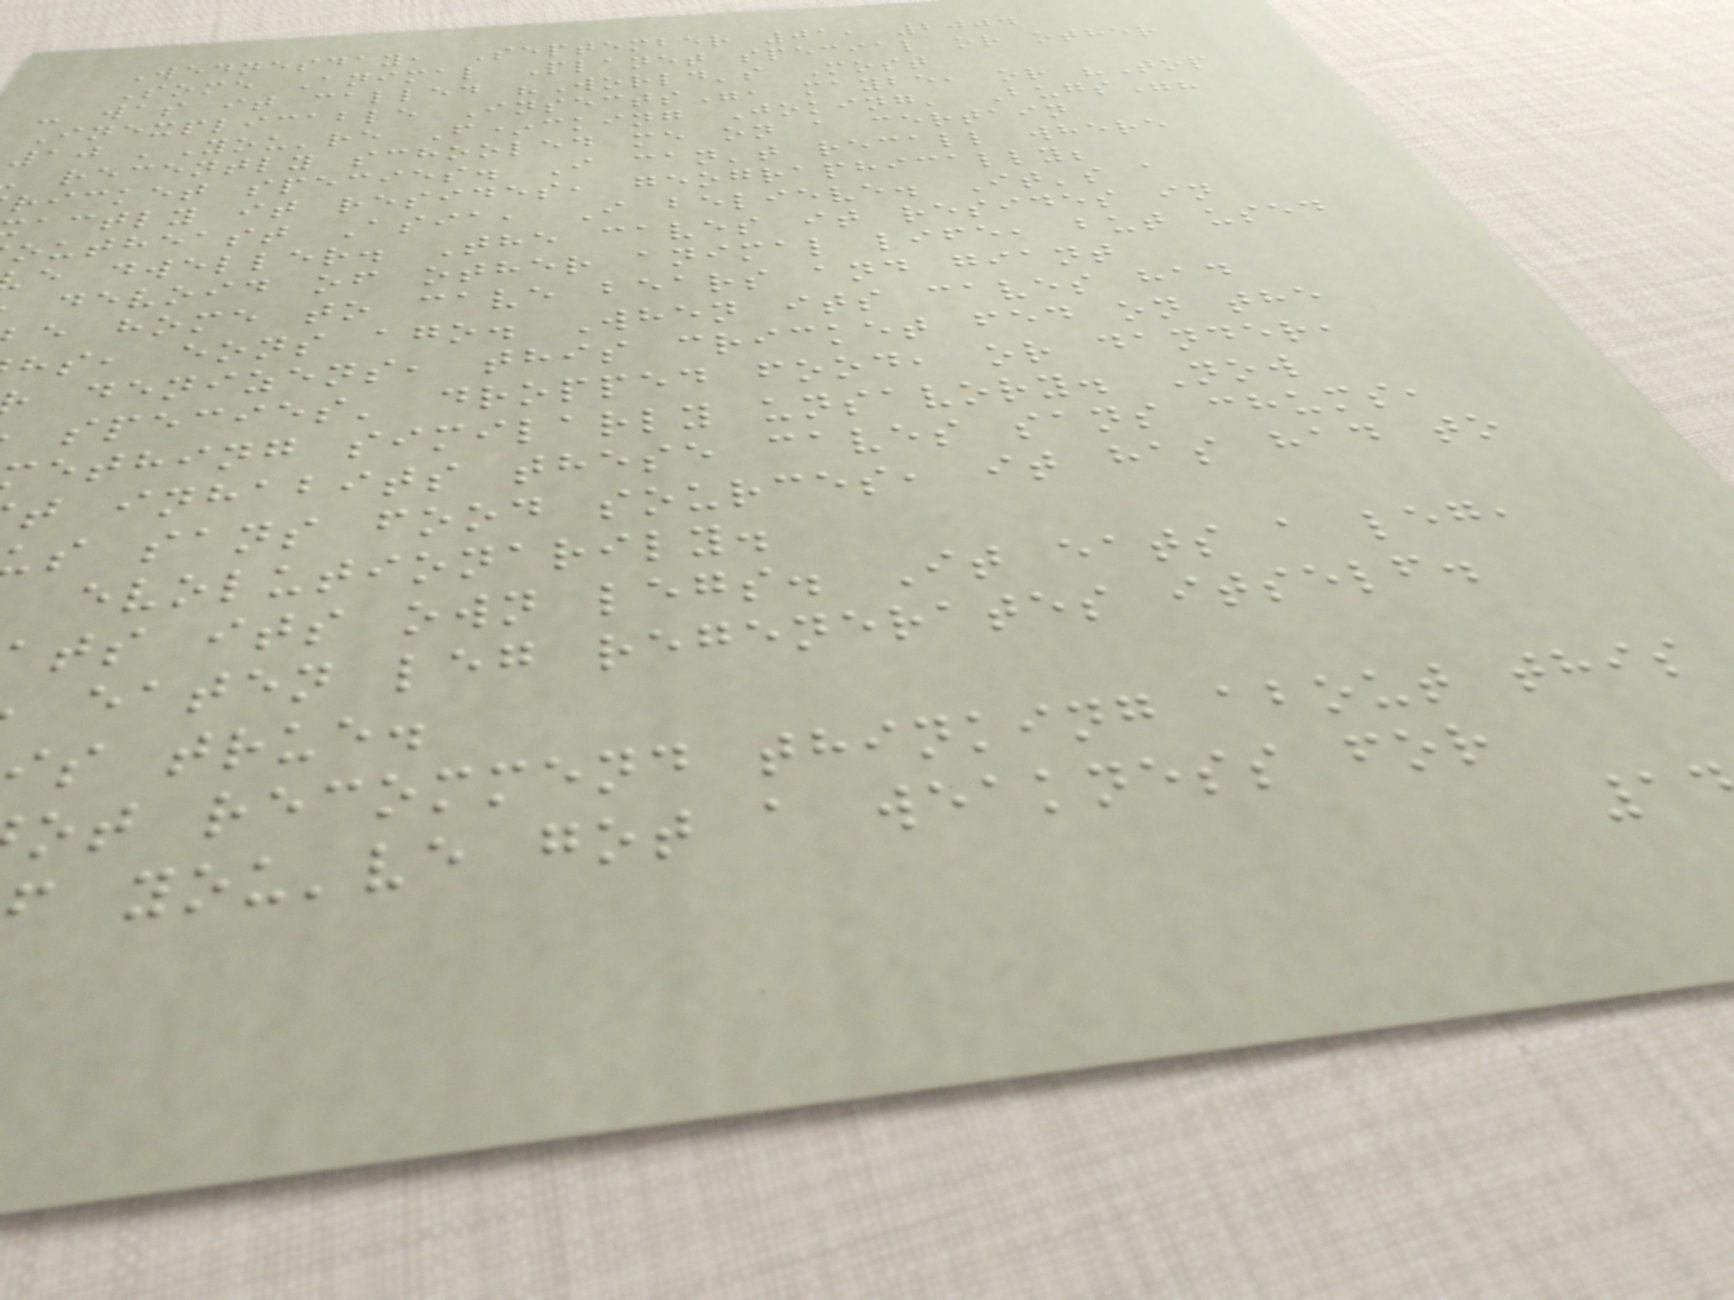Wednesday, September 01, 2004
Some Animal Planet special or other
- was it called "World's Most
Inexplicable Insects", maybe, or "Top
10 'You're F*cking Joking' Bugs"?
recently schooled me on a certain
ricket species. I can't recall where
actly it resides, geographically;
outheast Asia, I believe. It's a
e dweller. The caves it resides in
devoid of other animal life, but used
e home to cave bears and giant
hs, eons ago. When its caves had
denizens, this cricket fed on the
species' dropped food, or dander,
ething similarly unsavory. Now
t inhabits these caves sans chums,
s sans food sources, it has had to
evolutionarily.
ts its own legs. It eats a leg,
eaten leg regenerates itself.
s true.
ot recommend thinking about this
you've got a weakness for
